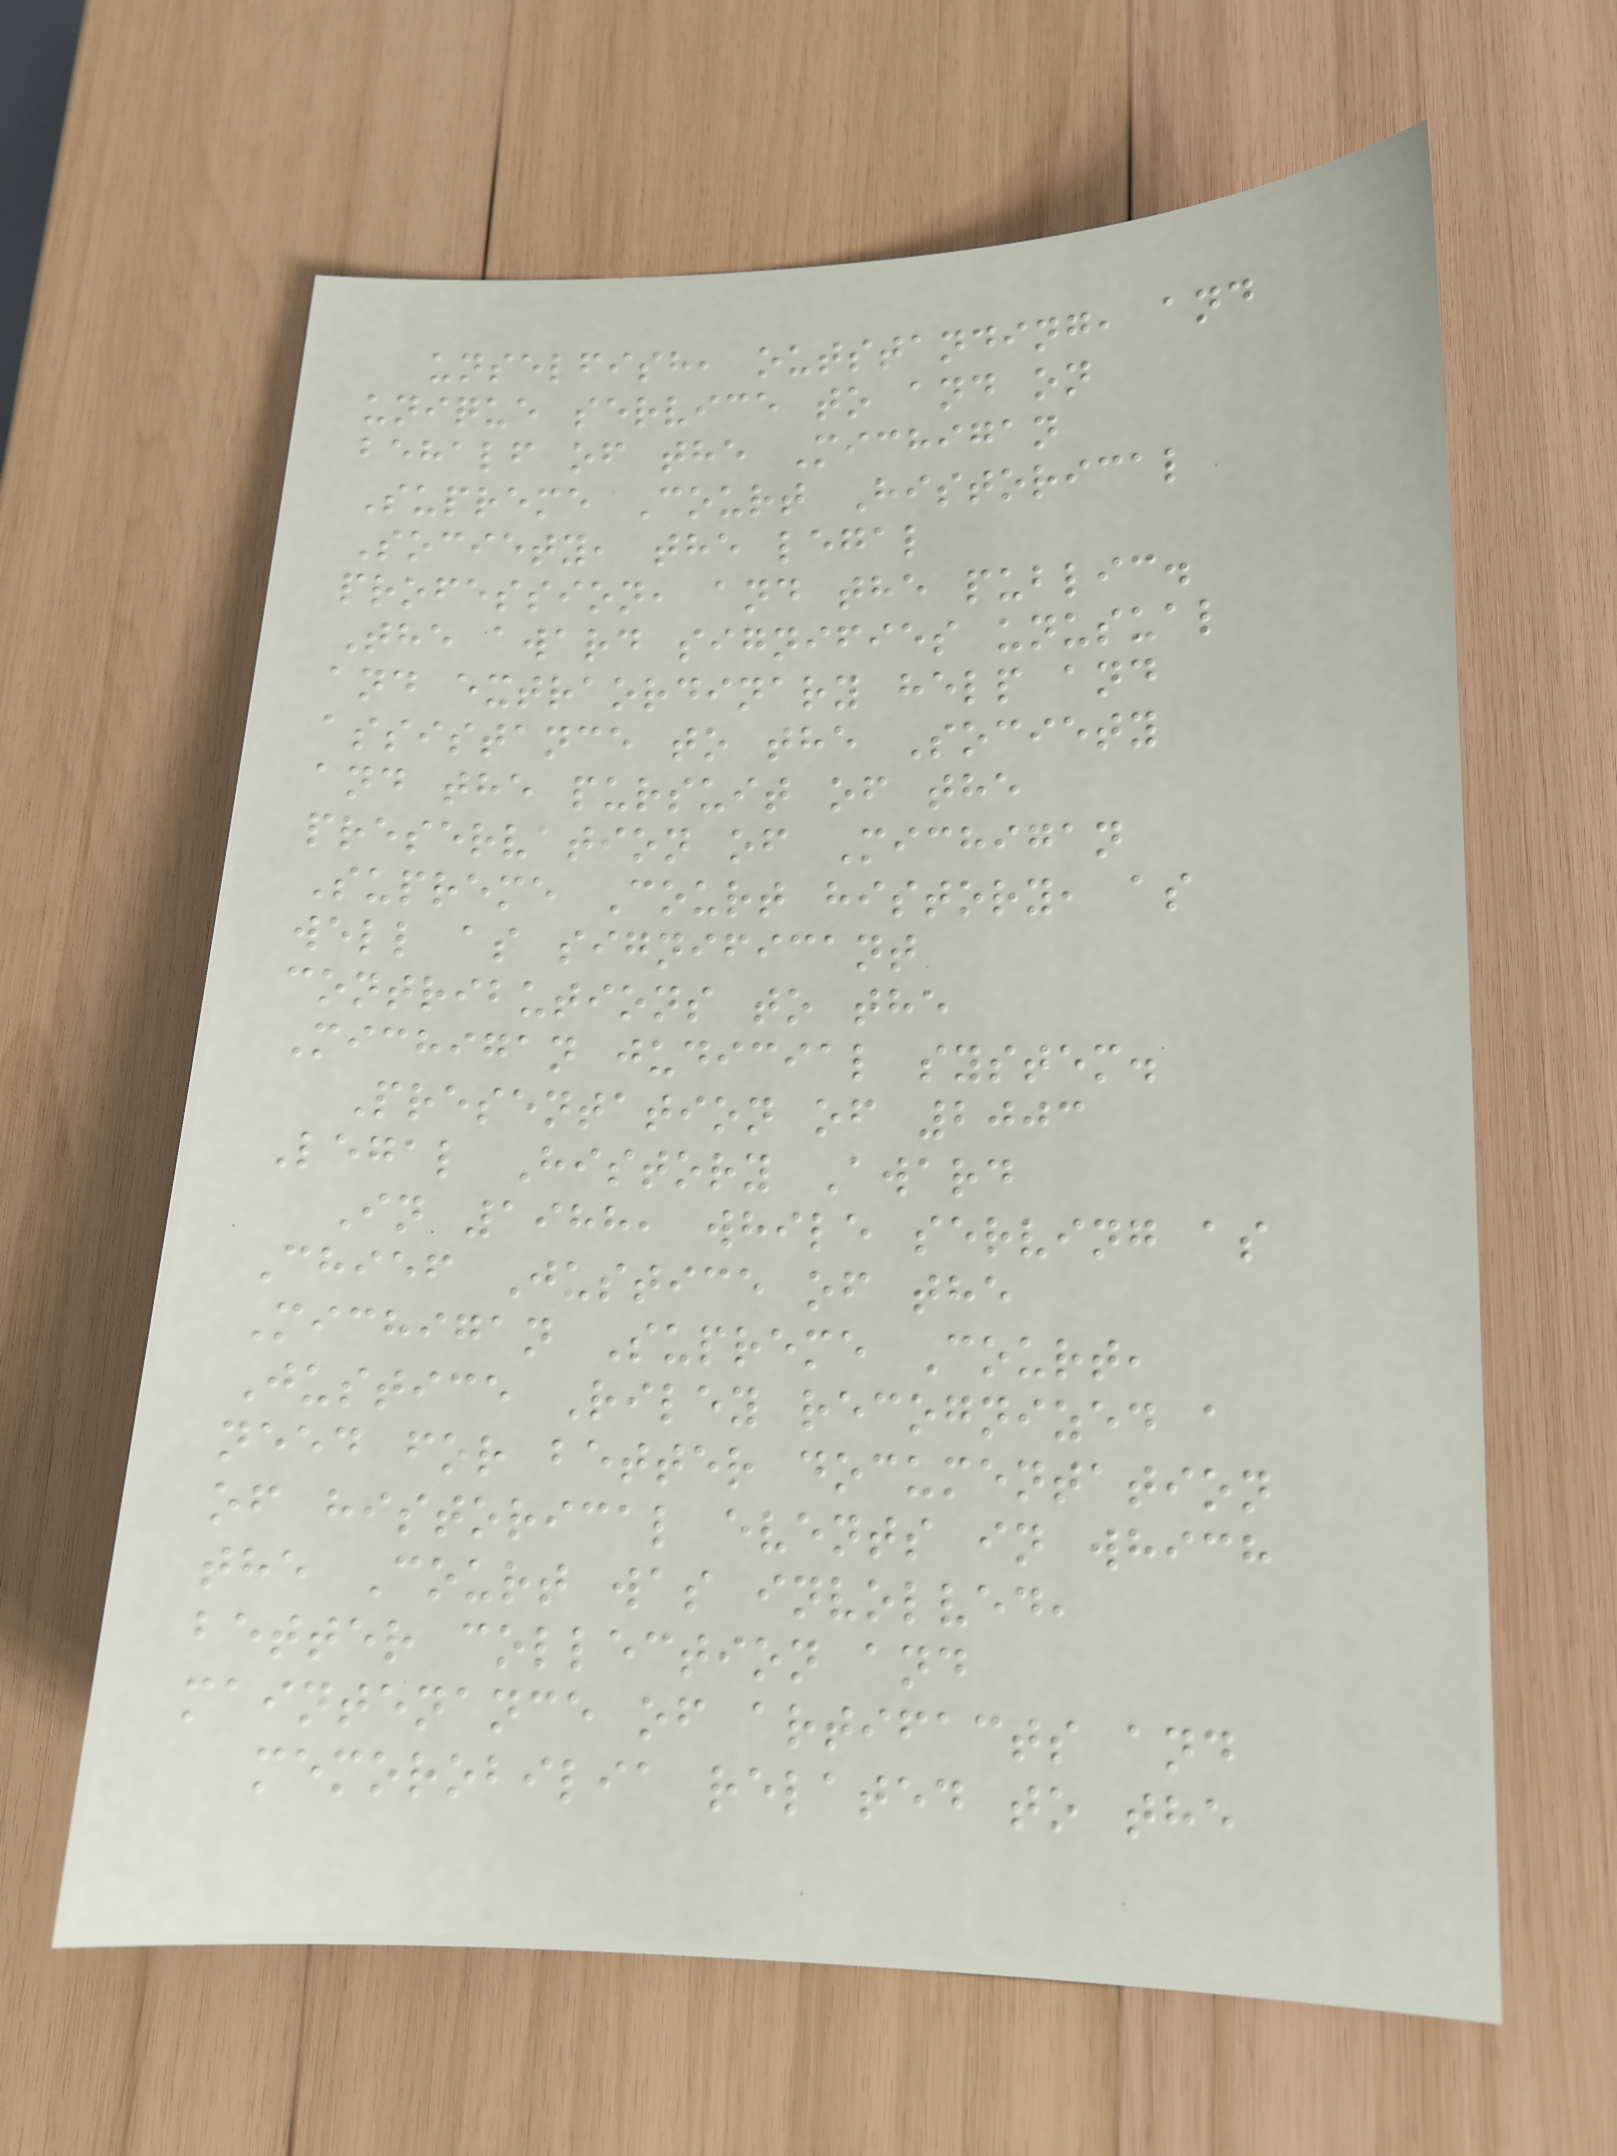unselfish, outstanding, and
unique service to and on
behalf of the Michigan
Supreme Court Historical
Society, the legal
profession, and the public.
The award signifies unusual
and extraordinary help and
assistance to the Society
and the pursuit of the
preservation of Michigan
Supreme Court history, as
well as significant
contributions to the
Michigan judicial system.
Presentation of 2003
Legal History Award
In 1988, while serving as
Chief Justice of the
Michigan Supreme Court,
Justice Riley recognized a
need for better documentation
of historical events in which
the Court was involved,
better collection and
maintenance of artifacts and
memorobilia related to the
